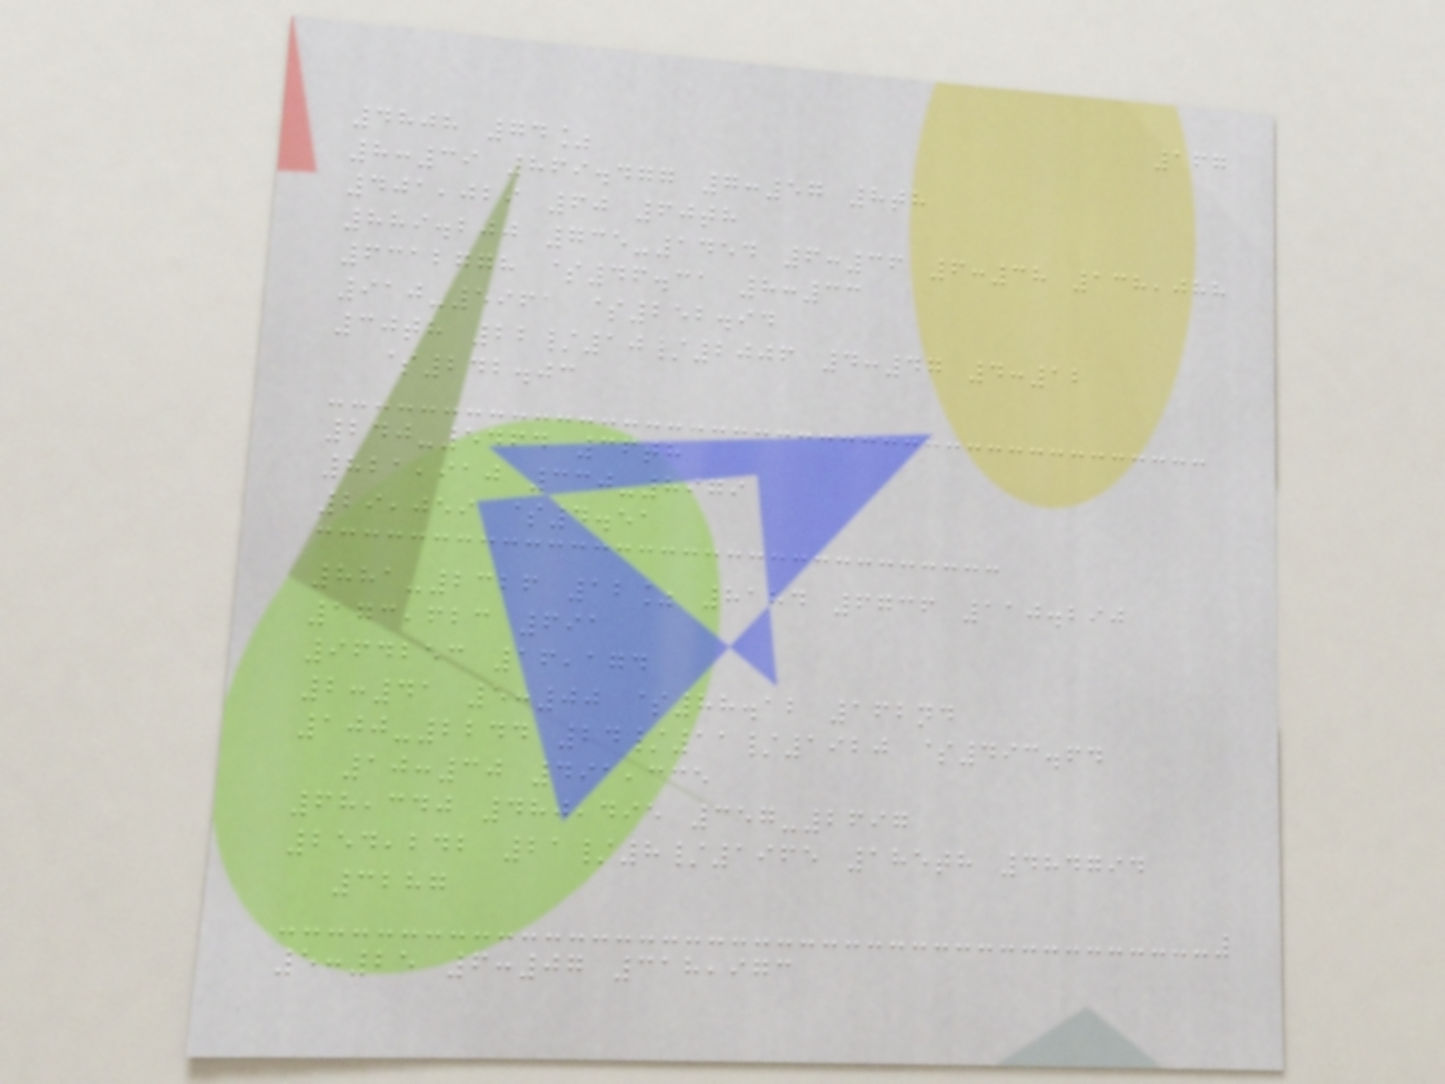167
4808 74%
8:39 869.477 7:57 8th
401,029 60 60th
889.200 735-1454 6:36 6:38 138,088
6312778 $46.31 8:33
910-5961 $252.94
30th 22/10/2006 4:47 4:12
$242.03
240-5464 36th
821,910 330-8979
29,059 $4.51
881-2326 12% 8184 6736 110.290
173,623 691
964253 16,174
2:41 5:00 $88.12 162nd
100-2244 24/11/1920 $493.64
10:30 491,335
68,340 480,495 357-2697
254,242 21/8/1965 185th 484794
3287
5:25 6:07 318,973
